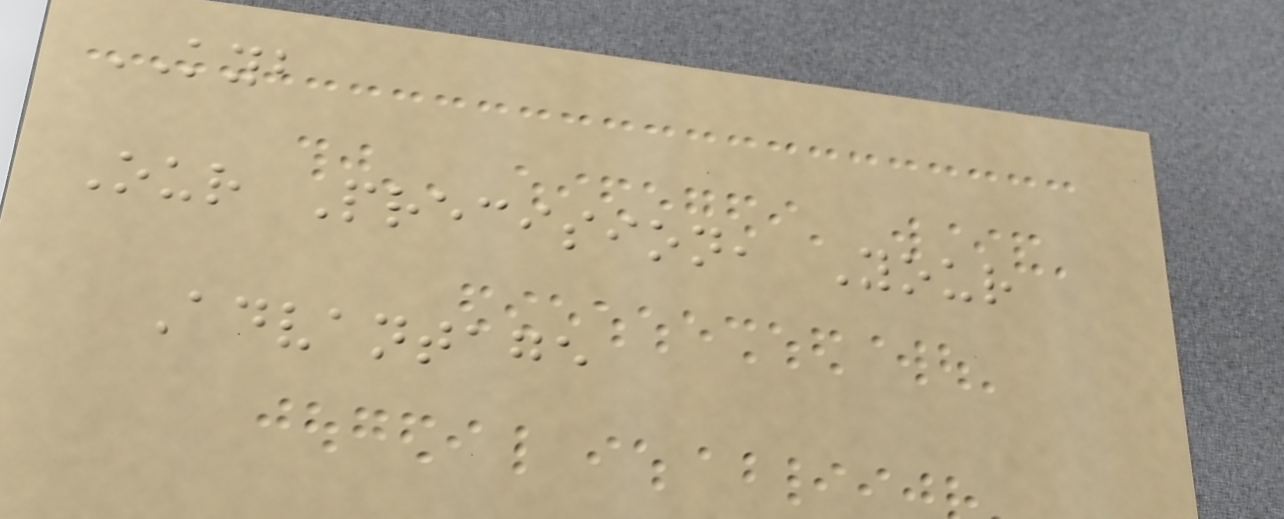KYB
Our Precision, Your
Advantage
